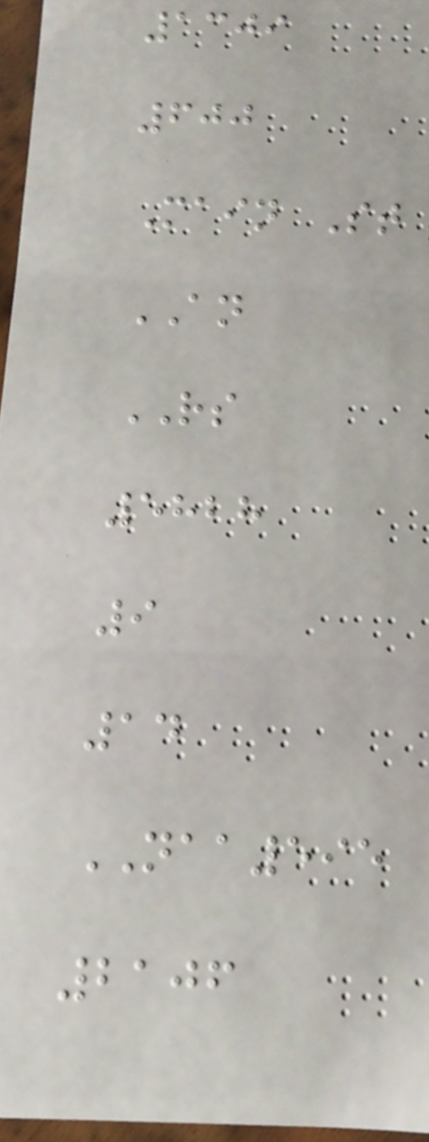1309
600
Main St
AN
RS
5828
9
14
NAA595
2106
